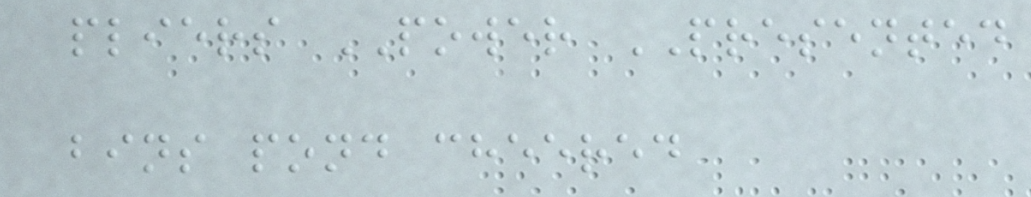pliers POWER PRESENTED
bins pond cheered
